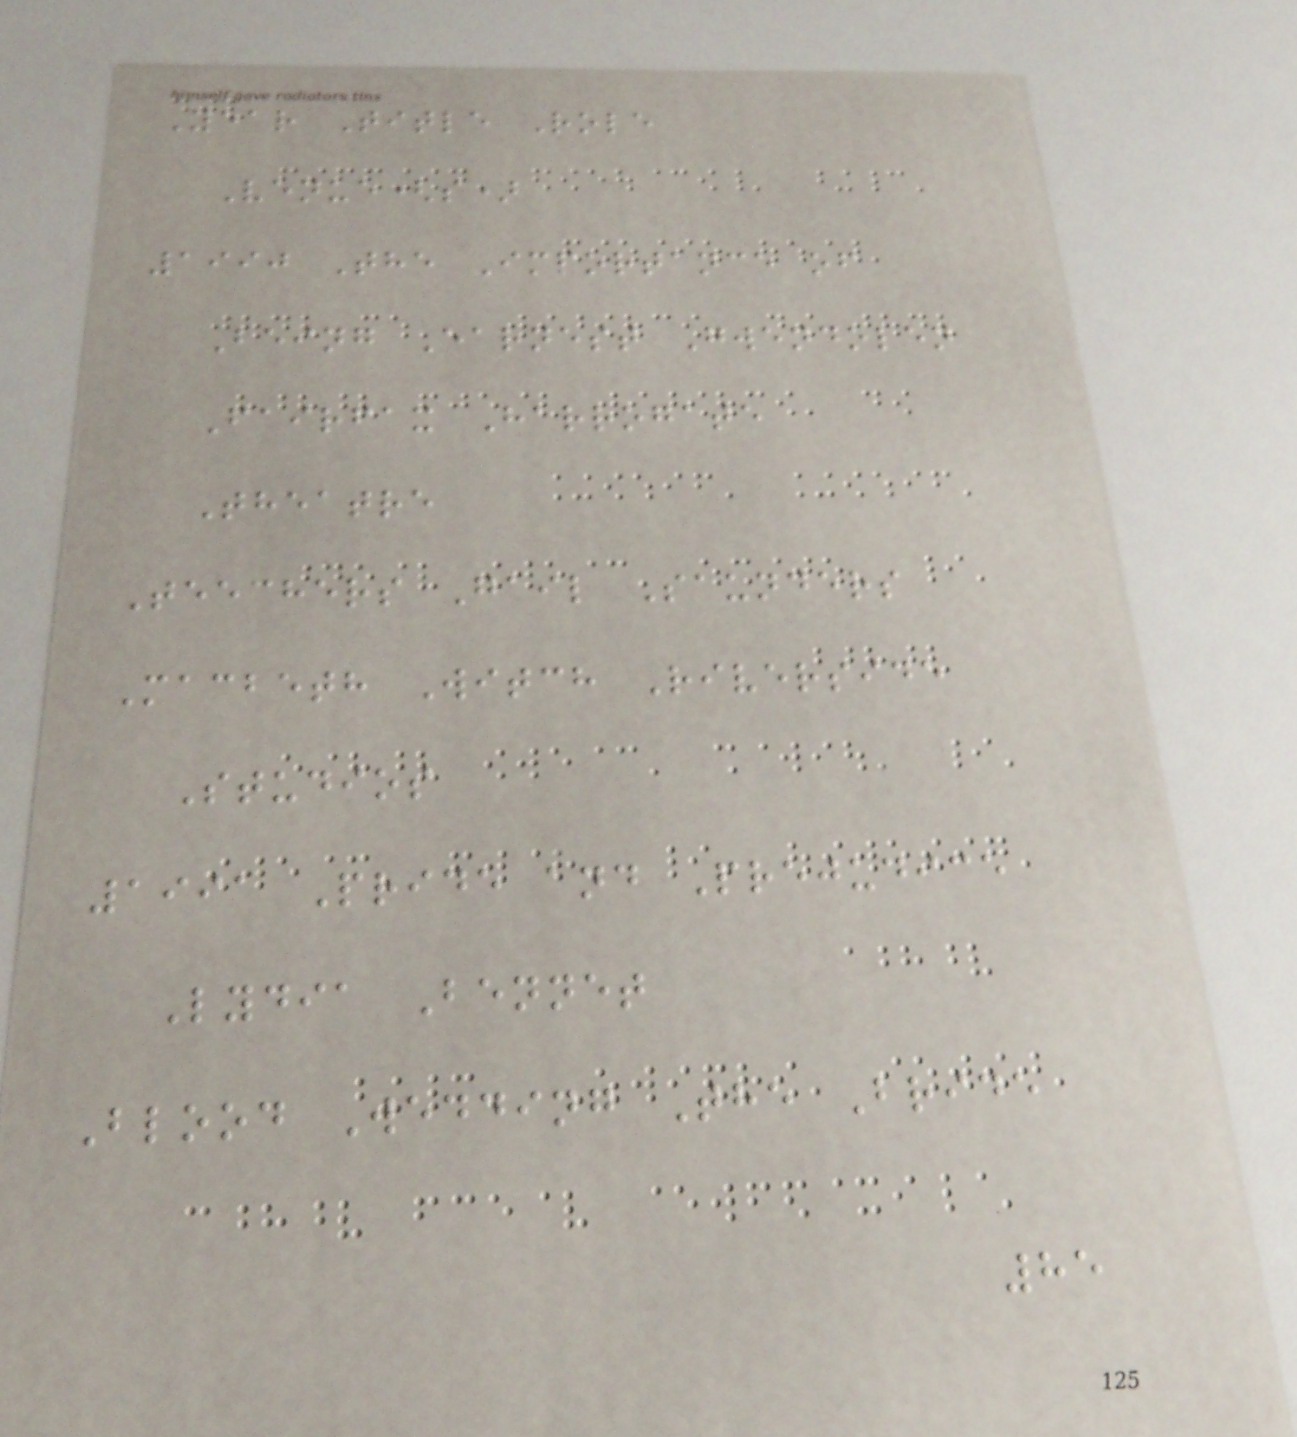Year Title Role
Venue(s)
1990 The Importance of
Being Earnest Gwendolen
Fairfax Harrogate
Theatre
Teechers Gail Saunders
Macbeth Witch Riverside
Studios
1991 Pride and Prejudice
Lydia Bennet
Blood Wedding The Bride
85
